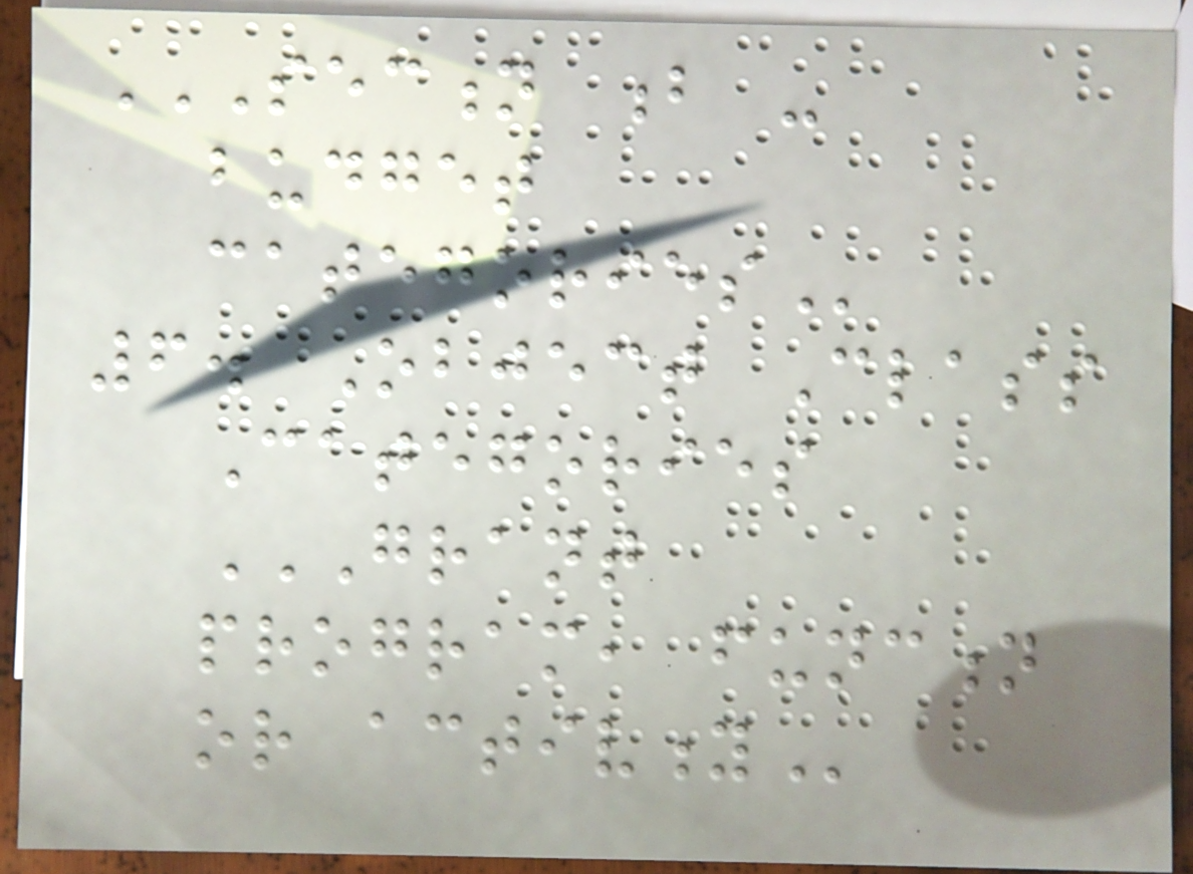SECTION B -
BUDGET
CATEGORIES
6. Object Class
Categories
GRANT
PROGRAM, FUNCTION
OR ACTIVITY
